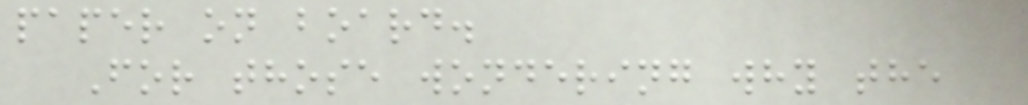paper on board.
For those wondering why the
